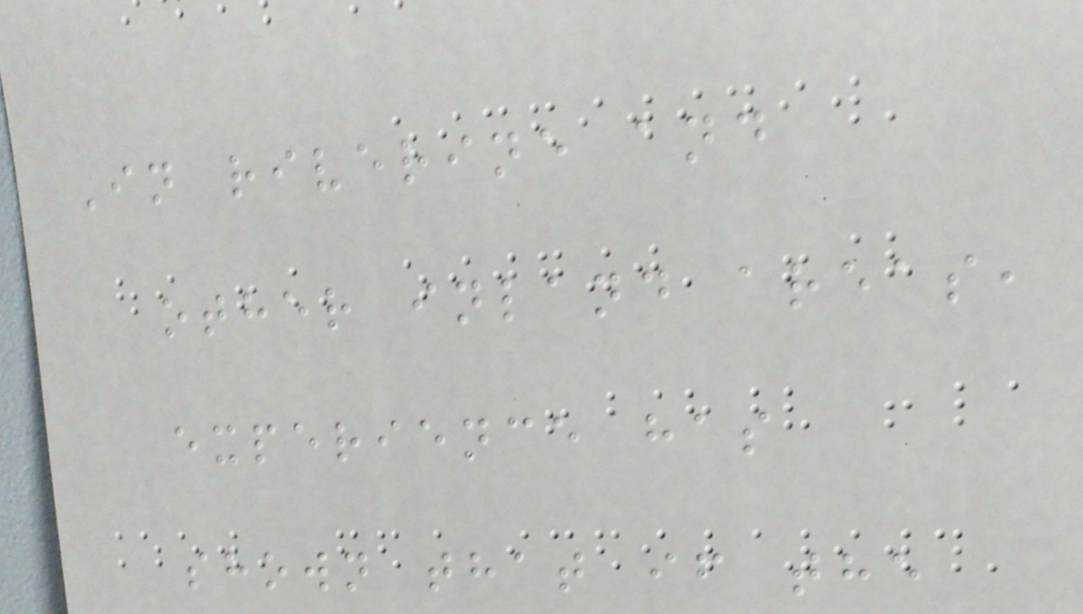In riverine and
other inland areas,
experience has
shown that if the
